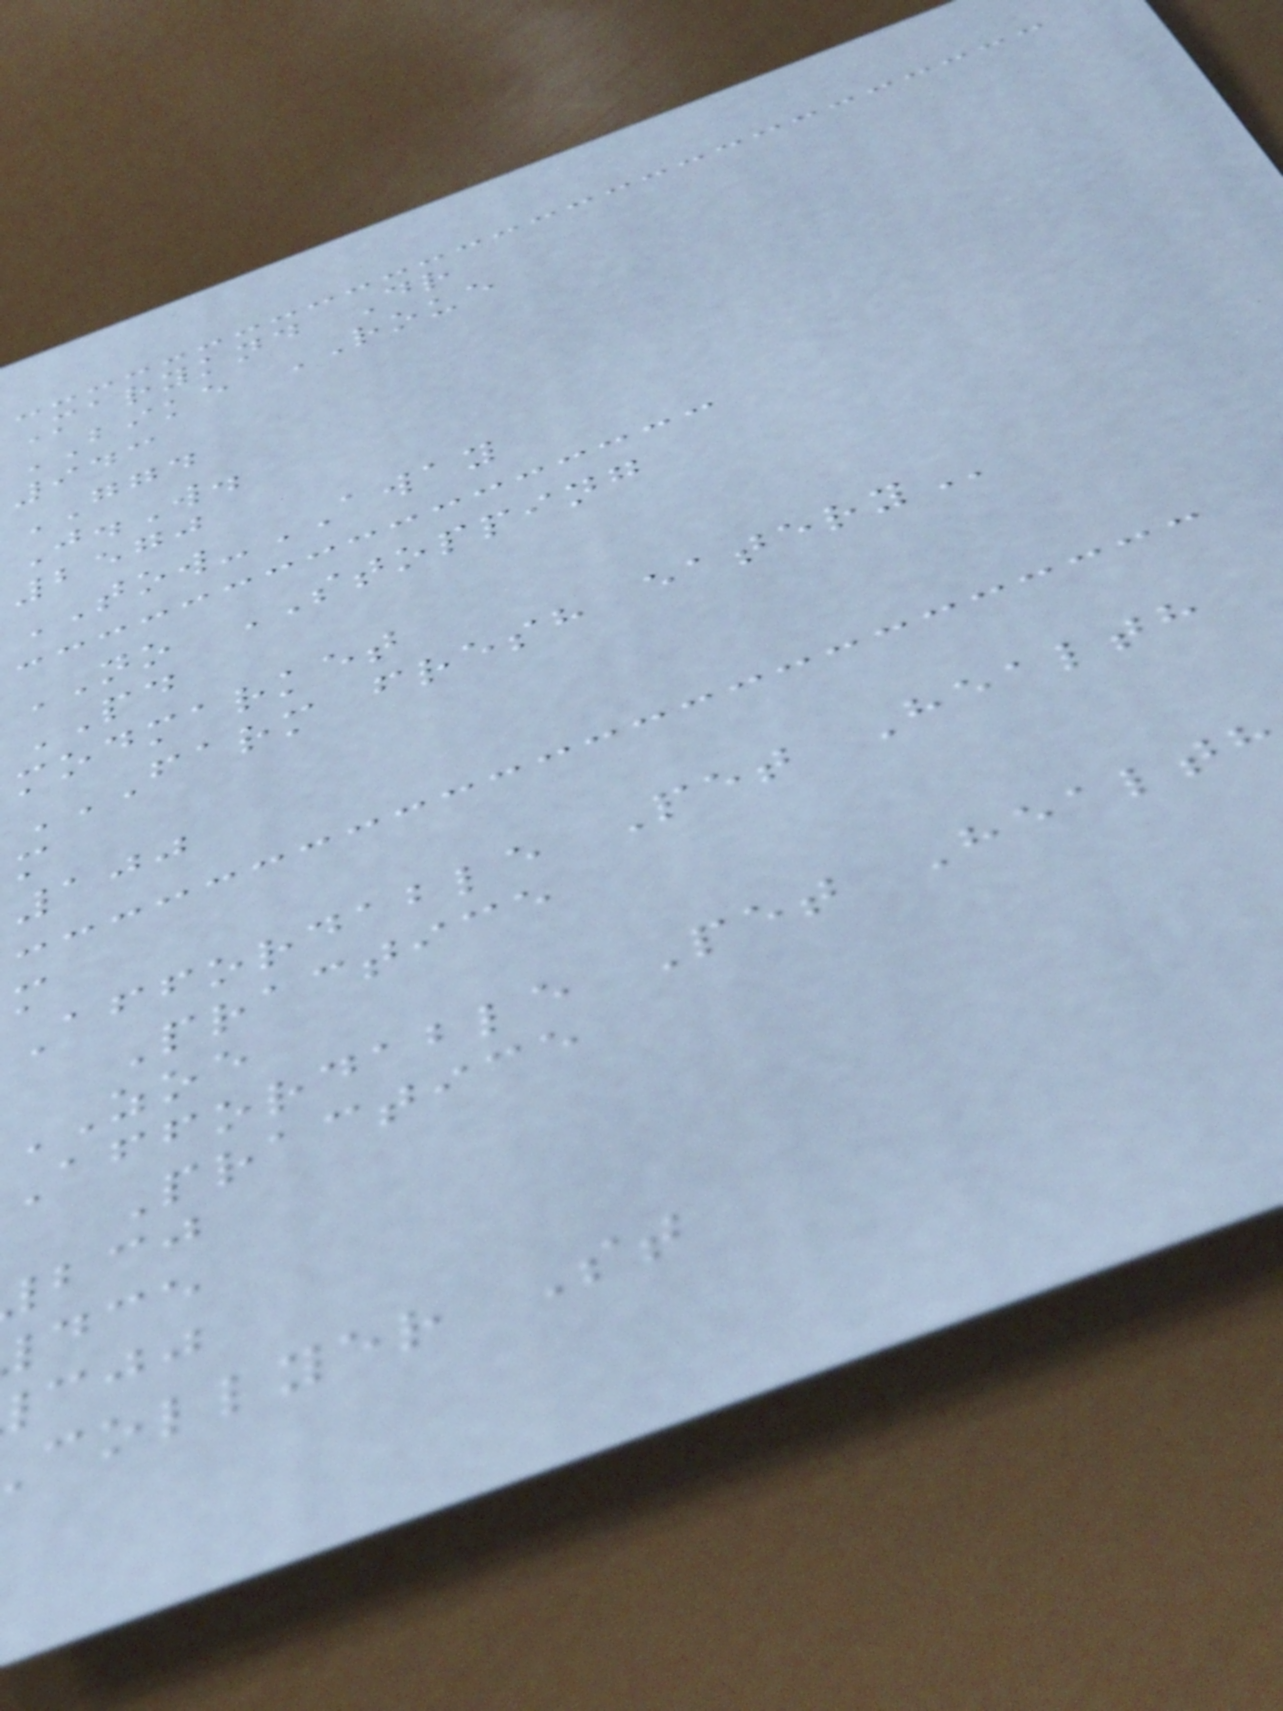Maryknd Dr
BIKE ROUE
943
GGD
J.W.
2570
TOW-AWAY
NO STOPPING
PD
modmarket
FARM FRESH EATERY
m
100
m
Affordable Pet Health
Practice
ZOE
Affordable Pet Health
Practice
collyer St
